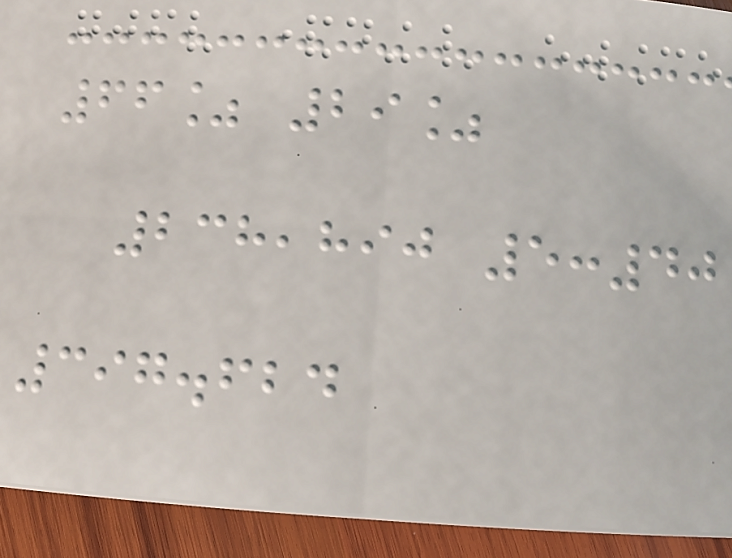66% 29%
238,890 5:40
397.624
